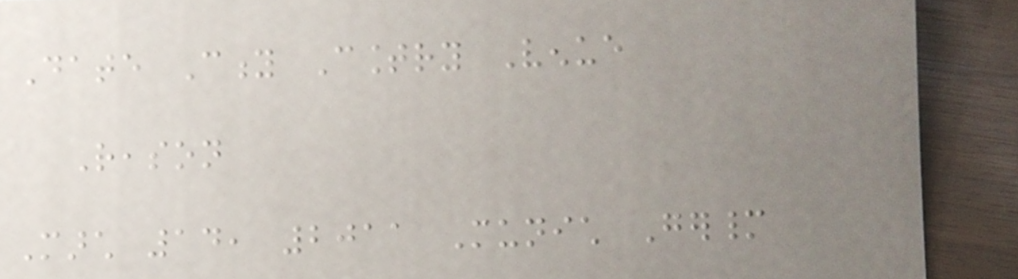Date City Country Venue
Reason
March 14, 2011 Munich Germany
